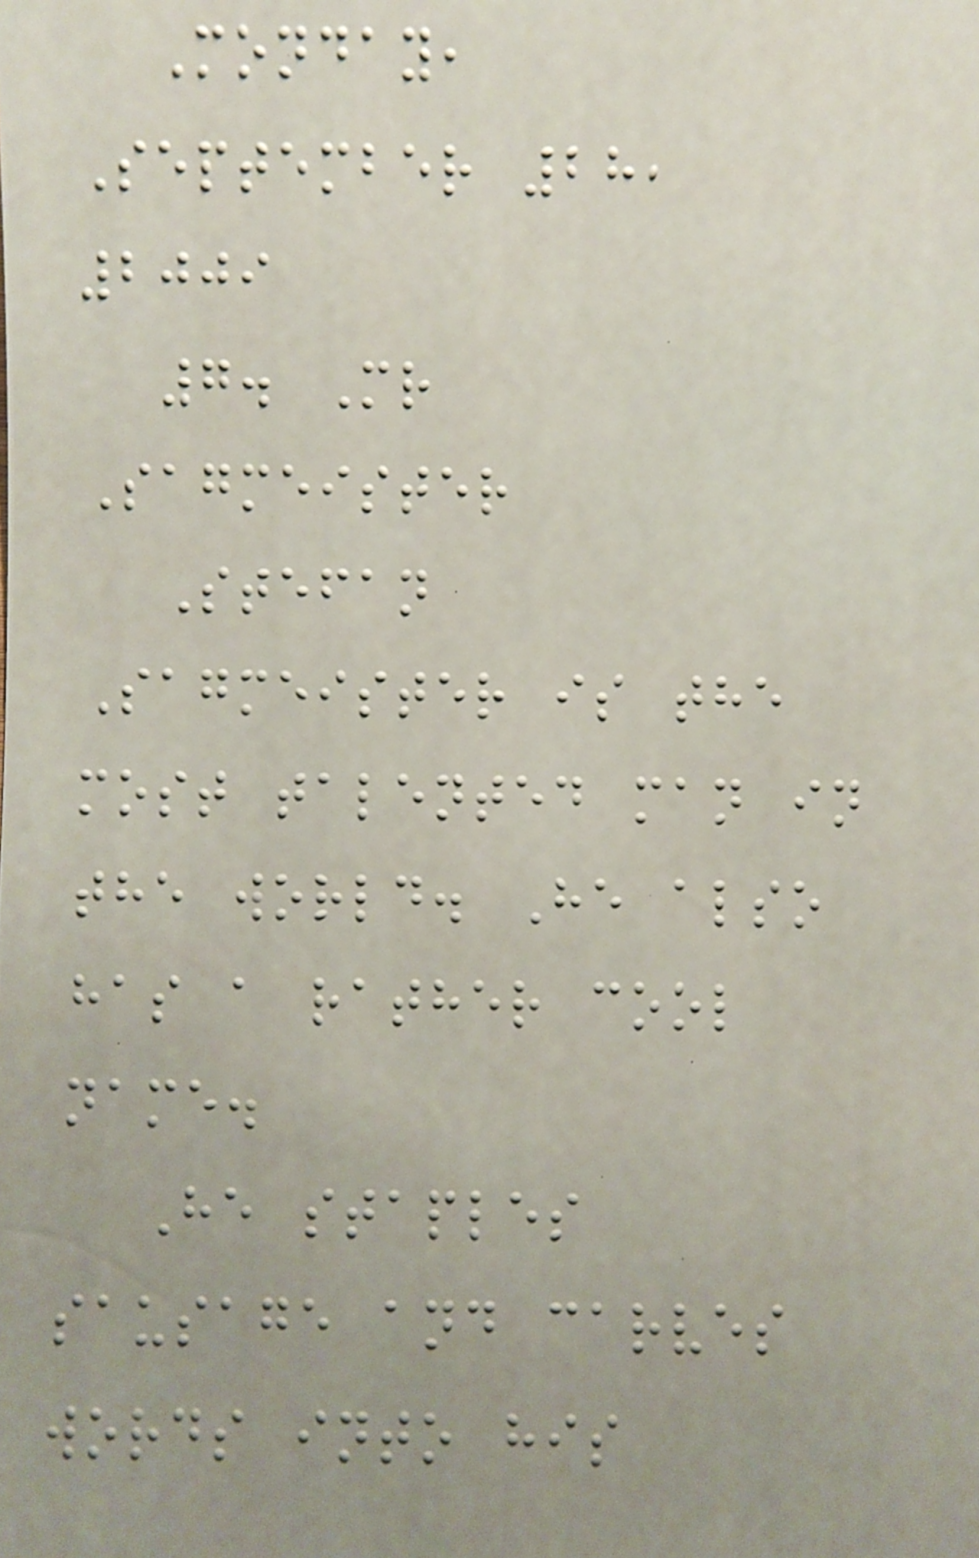Monday,
September 28,
2009
7. Mr
Sagmeister
Stefan
Sagmeister is the
most talented man in
the world. He also
has a rather cool
name.
He staples
sausage and carves
words into his
